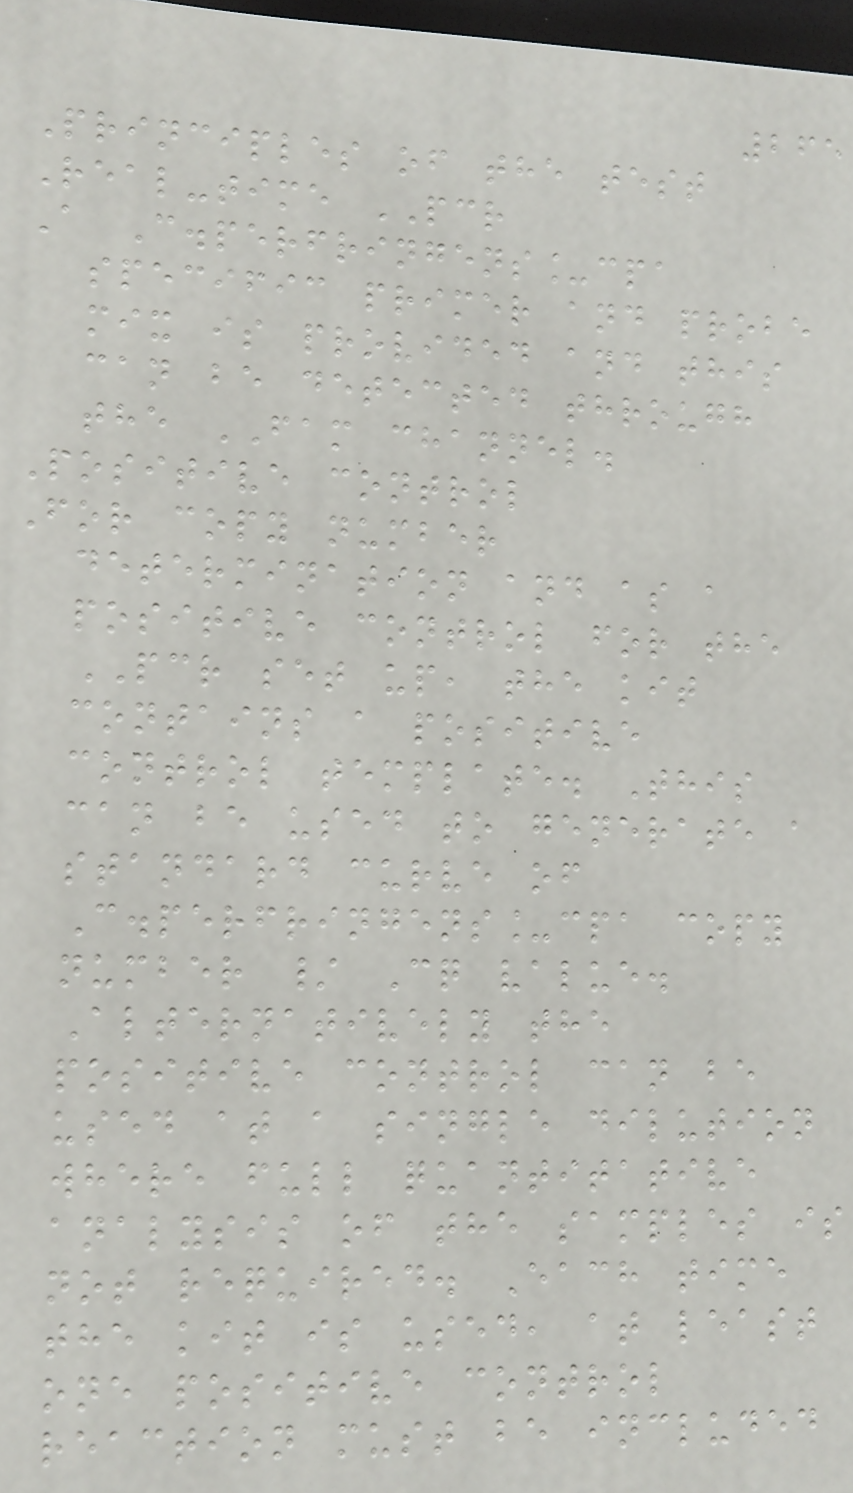265
Principles of the test
Real-time PCR
A C.perfringens_cpa
specific primer and probe
mix is provided and this
can be detected through
the FAM channel.
Positive control
For copy number
determination and as a
positive control for the
PCR set up, the kit
contains a positive
control template. This
can be used to generate a
standard curve of
C.perfringens_cpa copy
number / Cq value.
Alternatively the
positive control can be
used at a single dilution
where full quantitative
analysis of the samples is
not required. Each time
the kit is used, at least
one positive control
reaction must be included
